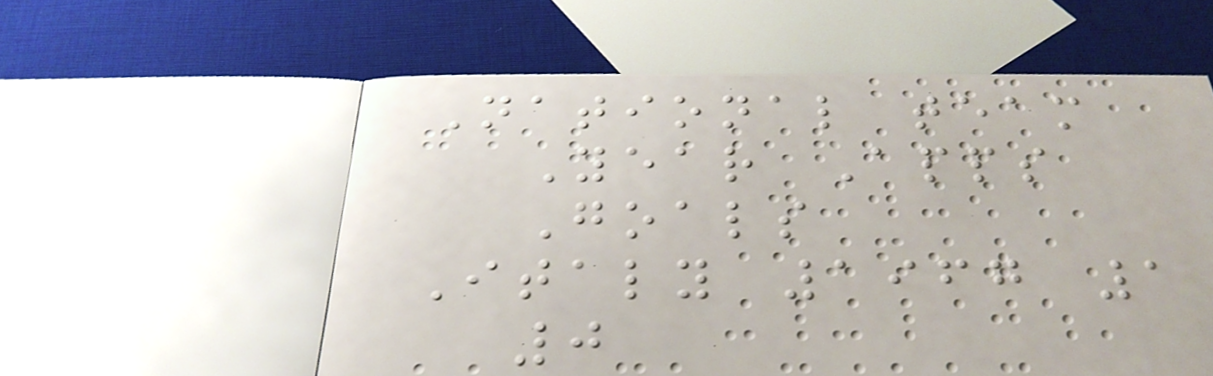National team
Year Apps
Goals
Italy 1967 1
0
